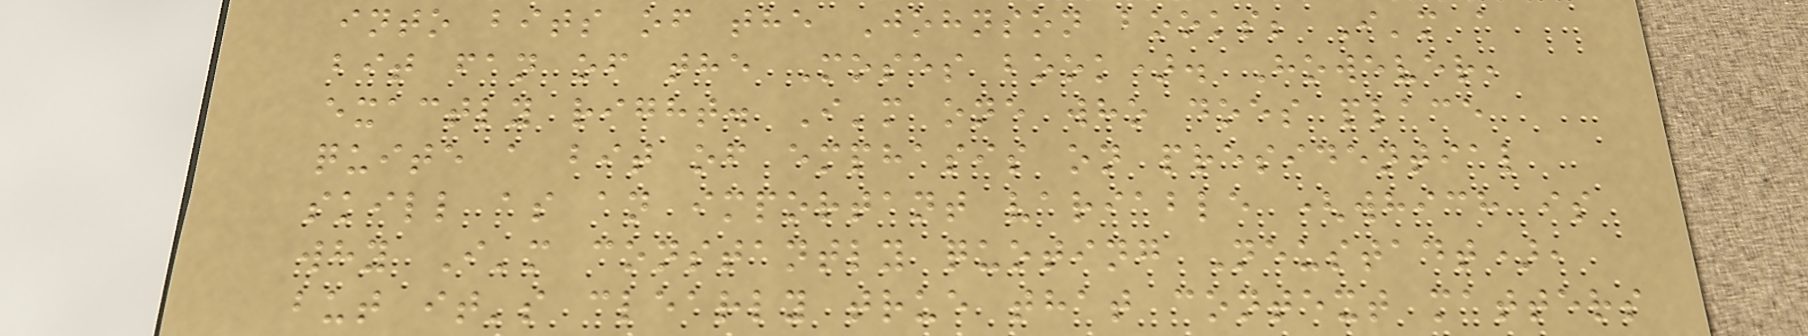into bits of the Johnson books; I'm a
bit fan of the Moses book). However,
exactly right. I'm one who does place
quite a bit of emphasis on presidential
skill as an important variable (which is
why I'm constantly quoting Neustadt),
but it's clearly true that context matters
